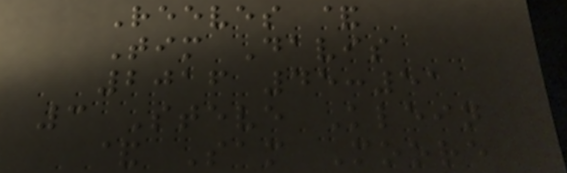Reeves &
Tim Davis
2016 45:51
3 Steve Klein
& Sam Moore
